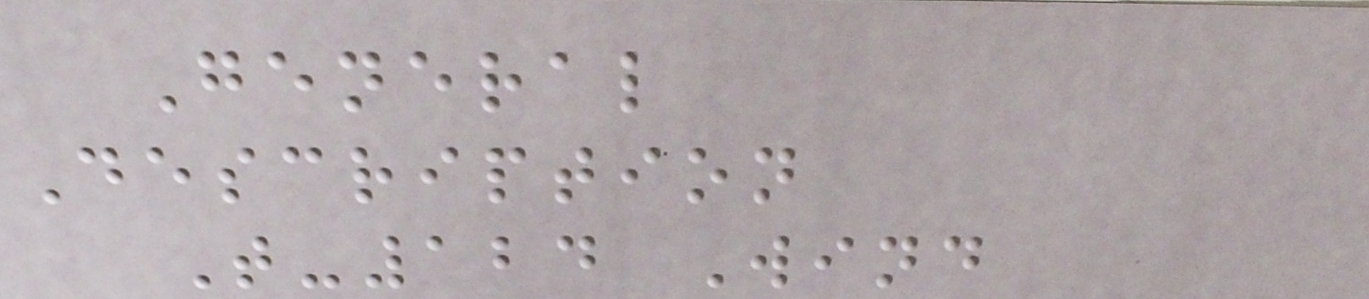General
Description
T-124 Wind
